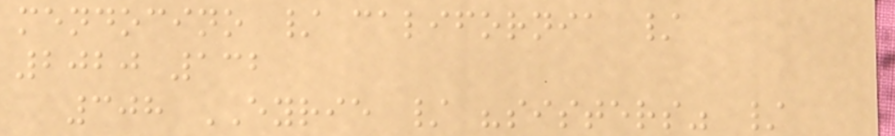mendocino / california /
2020 132
308 EYRIE / "sisters" /
